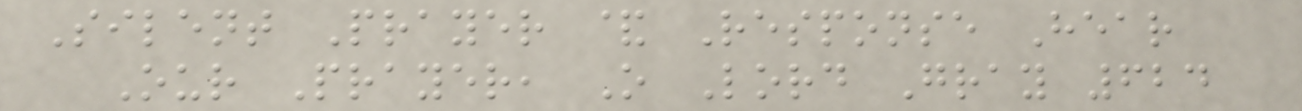Silent Prayer & Response Hear
Our Prayer, O Lord Gray 624
